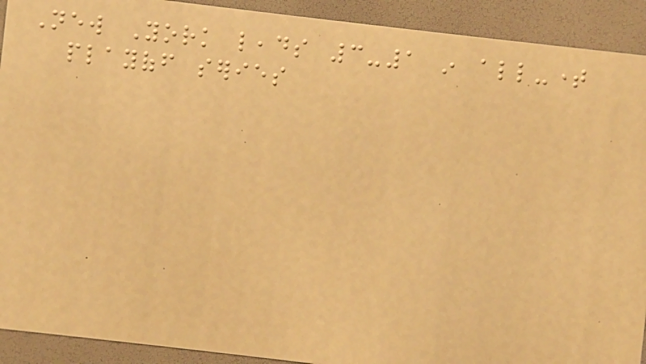New York leads 3-1 in all-time
playoff series
